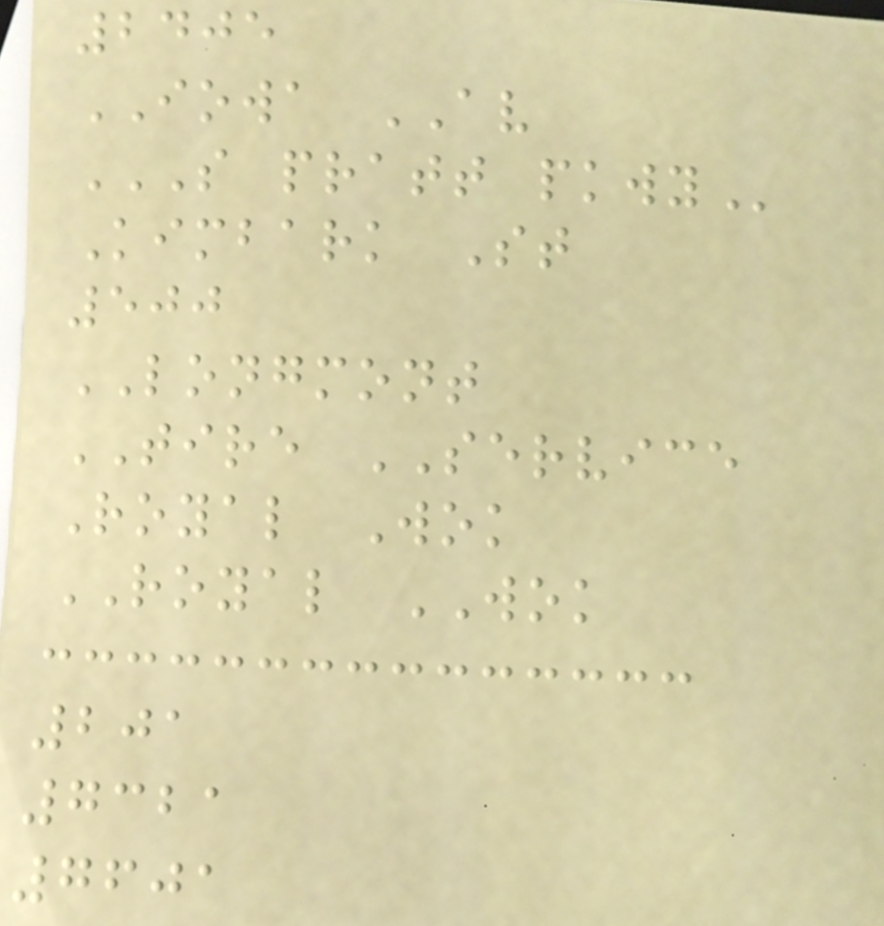2405
IOWA AV
S PRATT PKWY
Kimbark St
500
LONGMONT
TIRE SERVICE
Royal Wok
ROYAL WOK
201
7321
7601
